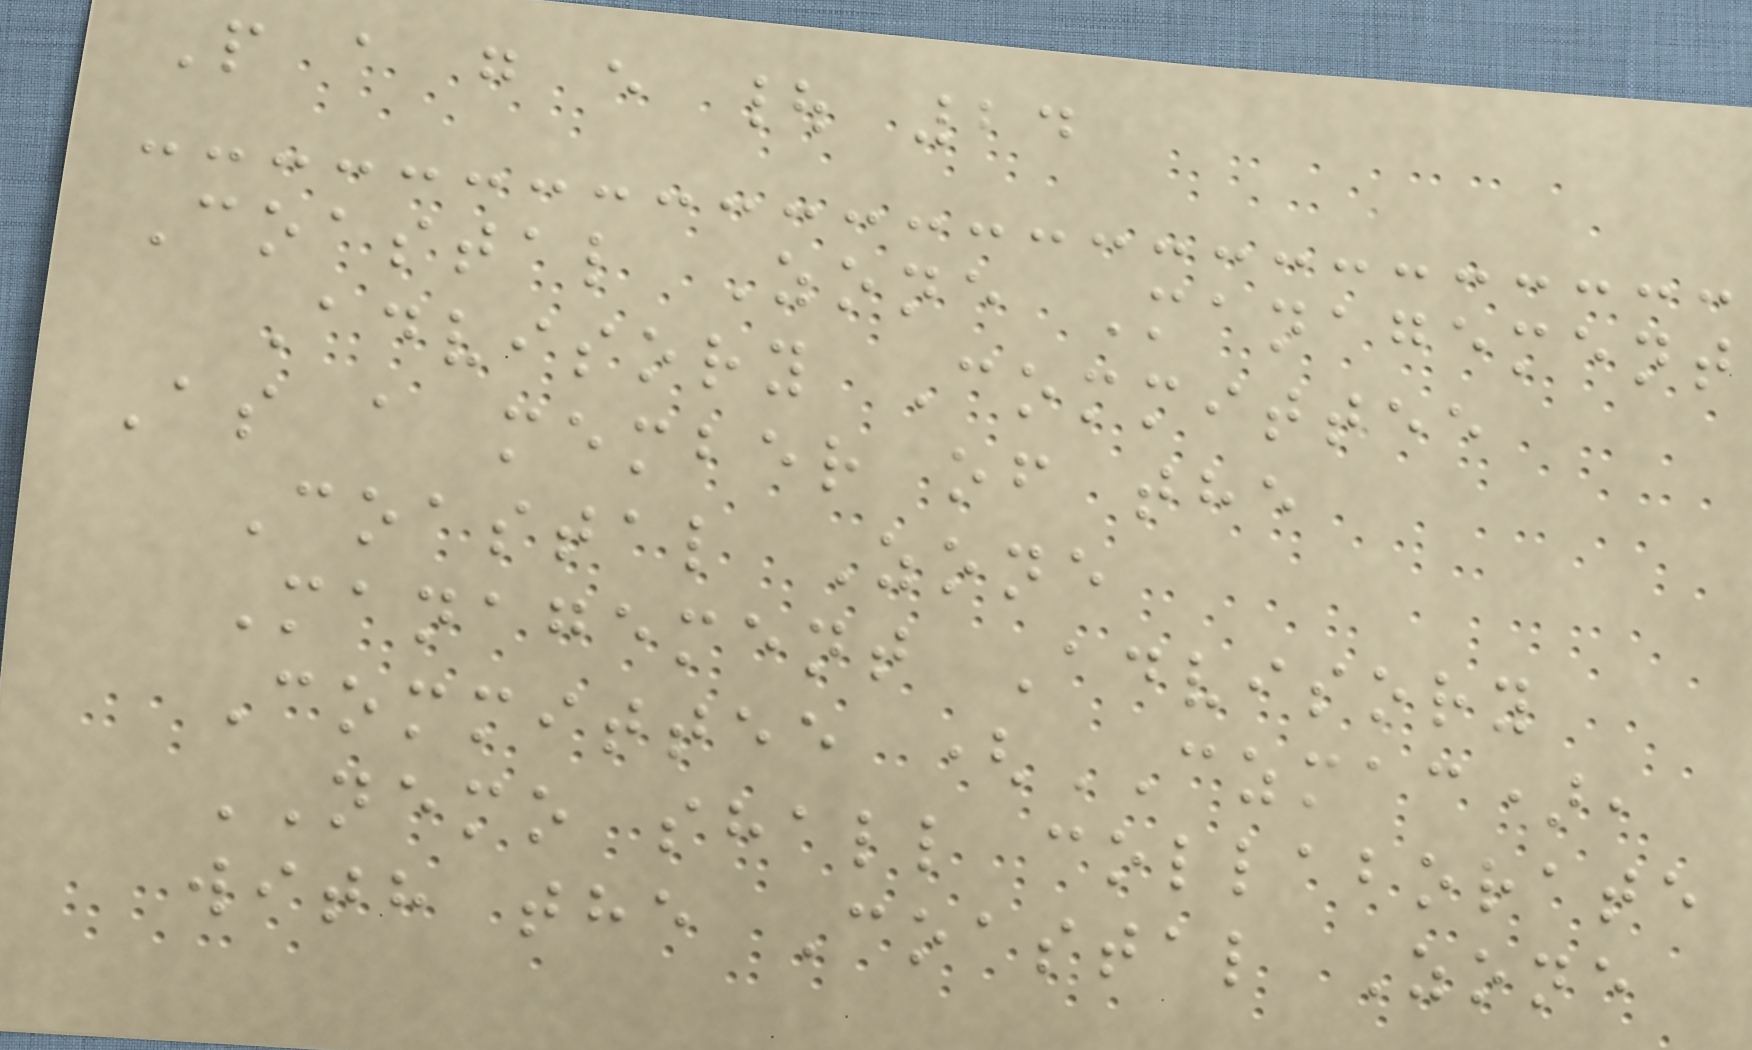P a g e | 24
Coastal Zone Management
Advisory Committee
As a member of the
Coastal Zone
Management Advisory
Committee (CZMAC),
NEMO shall collaborate
with the Coastal Zone
